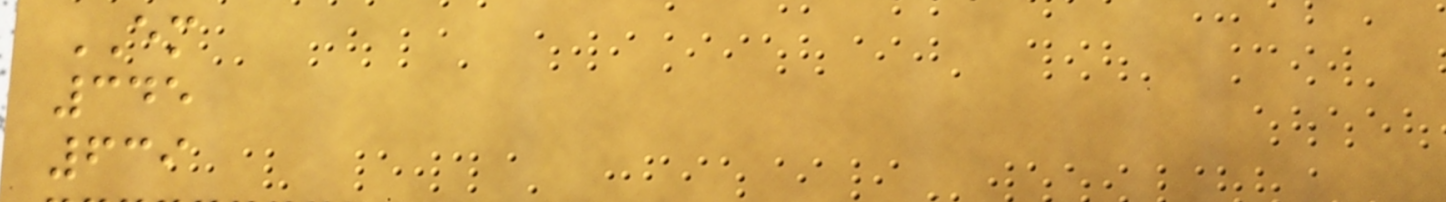EM
345
639
